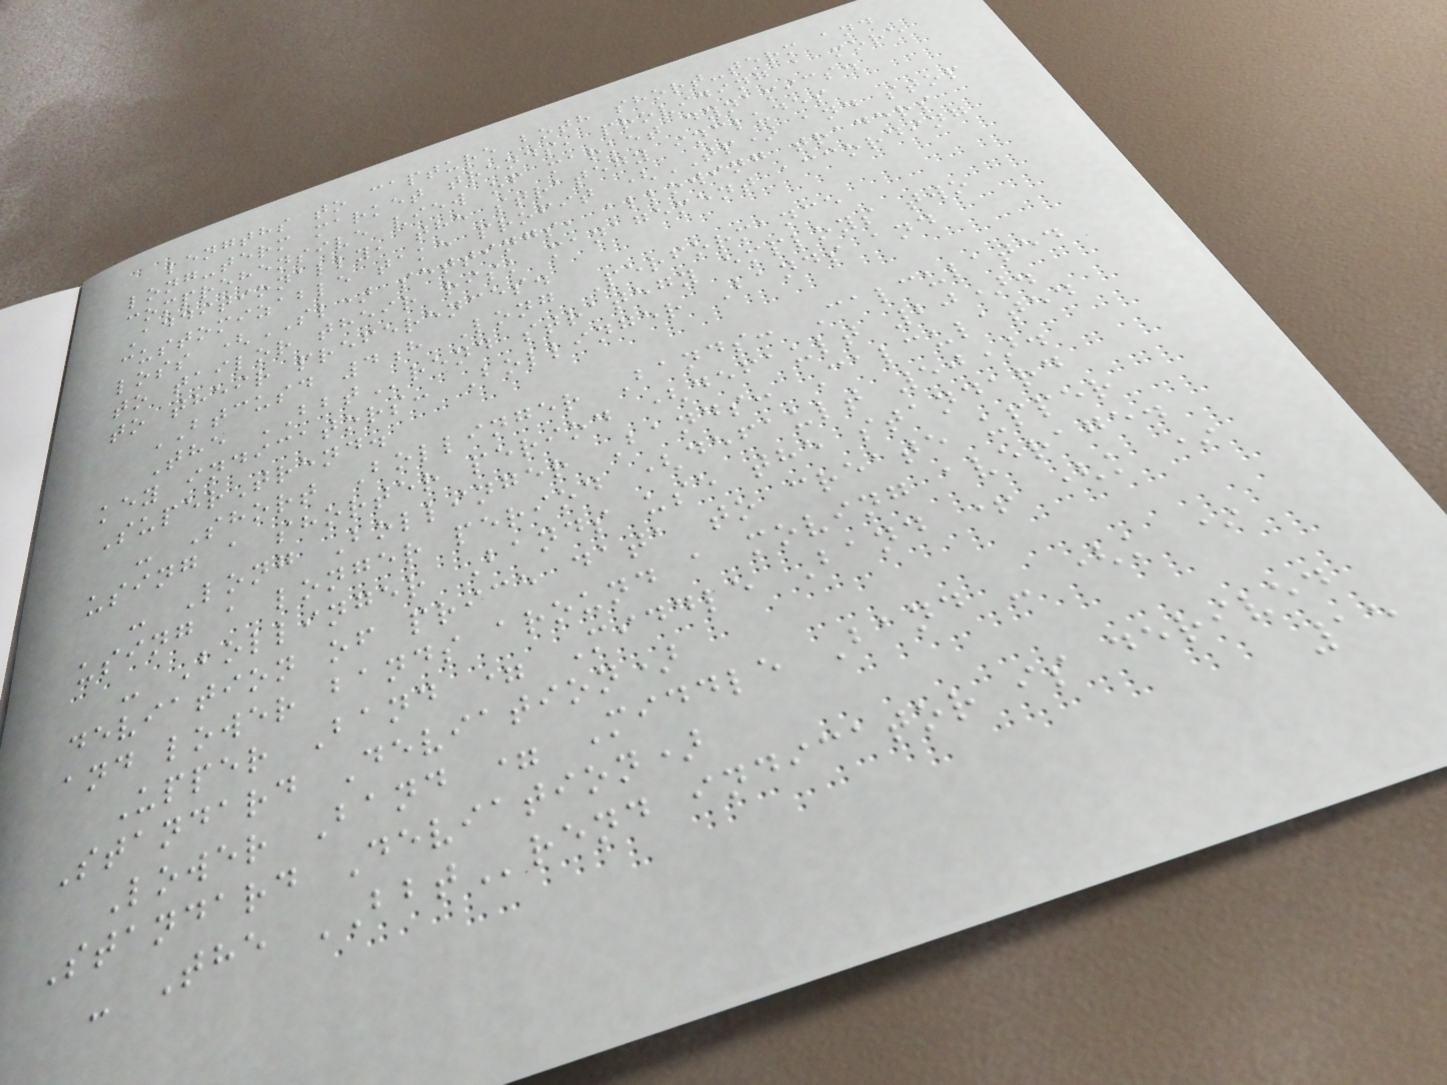lengths to capture both short-term and
long-term market trends, providing a more
comprehensive view of market dynamics.
Additionally, the strategy includes
customizable take profit (TP) and stop
loss (SL) settings, allowing traders
to tailor their risk management according
to their preferences.
BTCUSD 4h Long Performance
The BBTrend strategy employs two
key indicators: Bollinger Bands and
SuperTrend.
- Short Bollinger Bands: Calculated
using a shorter period (default 20).
- Long Bollinger Bands: Calculated
using a longer period (default 50).
- Bollinger Bands use the standard
deviation of price data to create upper
and lower bands around a moving average.
Upper Band = Middle Band + (k *
Standard Deviation)
Lower Band = Middle Band - (k *
Standard Deviation)
- The BBTrend indicator is derived
15
